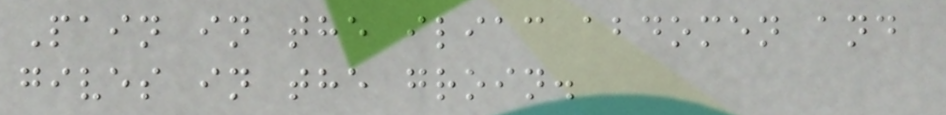Pain in the iliac abdomen and
gives in the groin.
